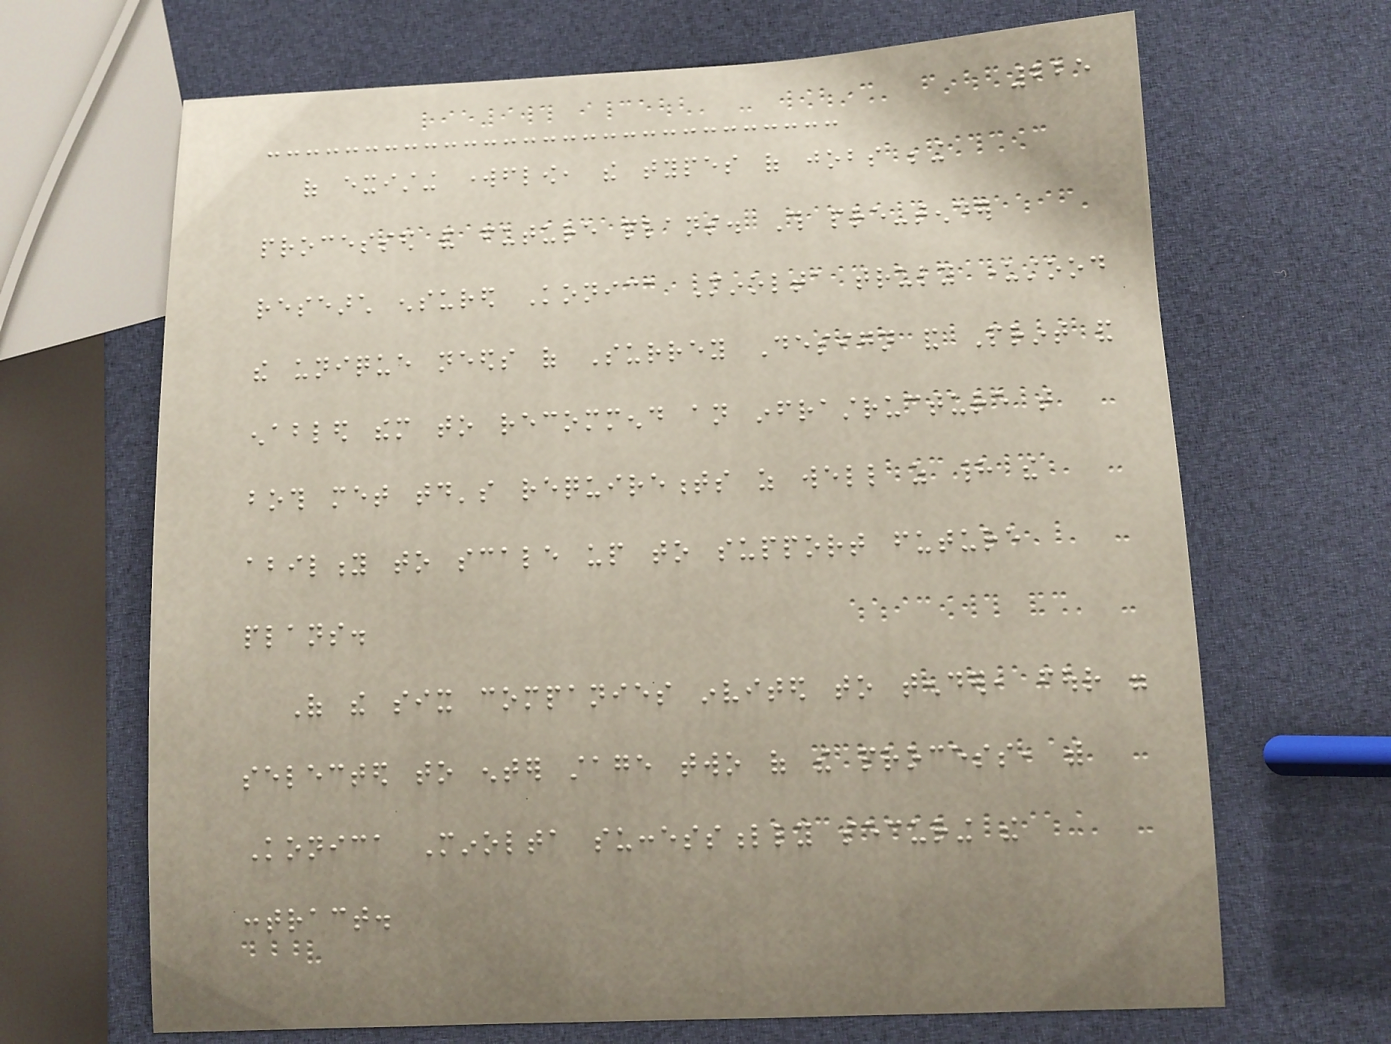225
of existing workflow, the types of jobs being
processed and future plans. This pre-tender
research ensured Konica Minolta truly understood
the unique needs of Surrey Design and Print and
enabled them to recommend an infrastructure that
both met today's requirements as well as had the
ability to scale up to support future
plans.
Of the six companies invited to tender, four were
selected to enter stage two of the process, with
Konica Minolta successfully securing the
contract.
